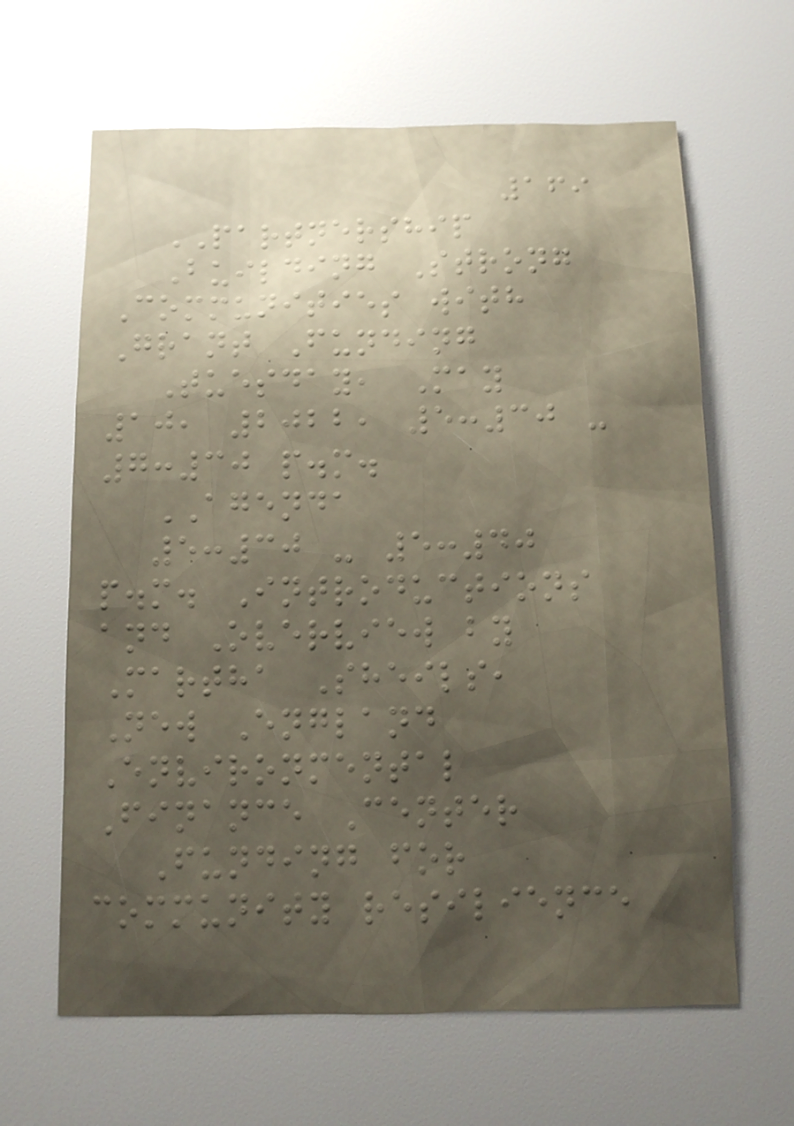169
PARTNERSHIP
Building Strong
Communities with
Grant Funding
Tuesday, May
10, 2022, 5:30 -
7:30 p.m.
AGENDA
5:30 - 5:40
p.m. Introductions
and Overview by
Martha Sheils,
New England
Environmental
Finance Center
Funding for
community resilience
